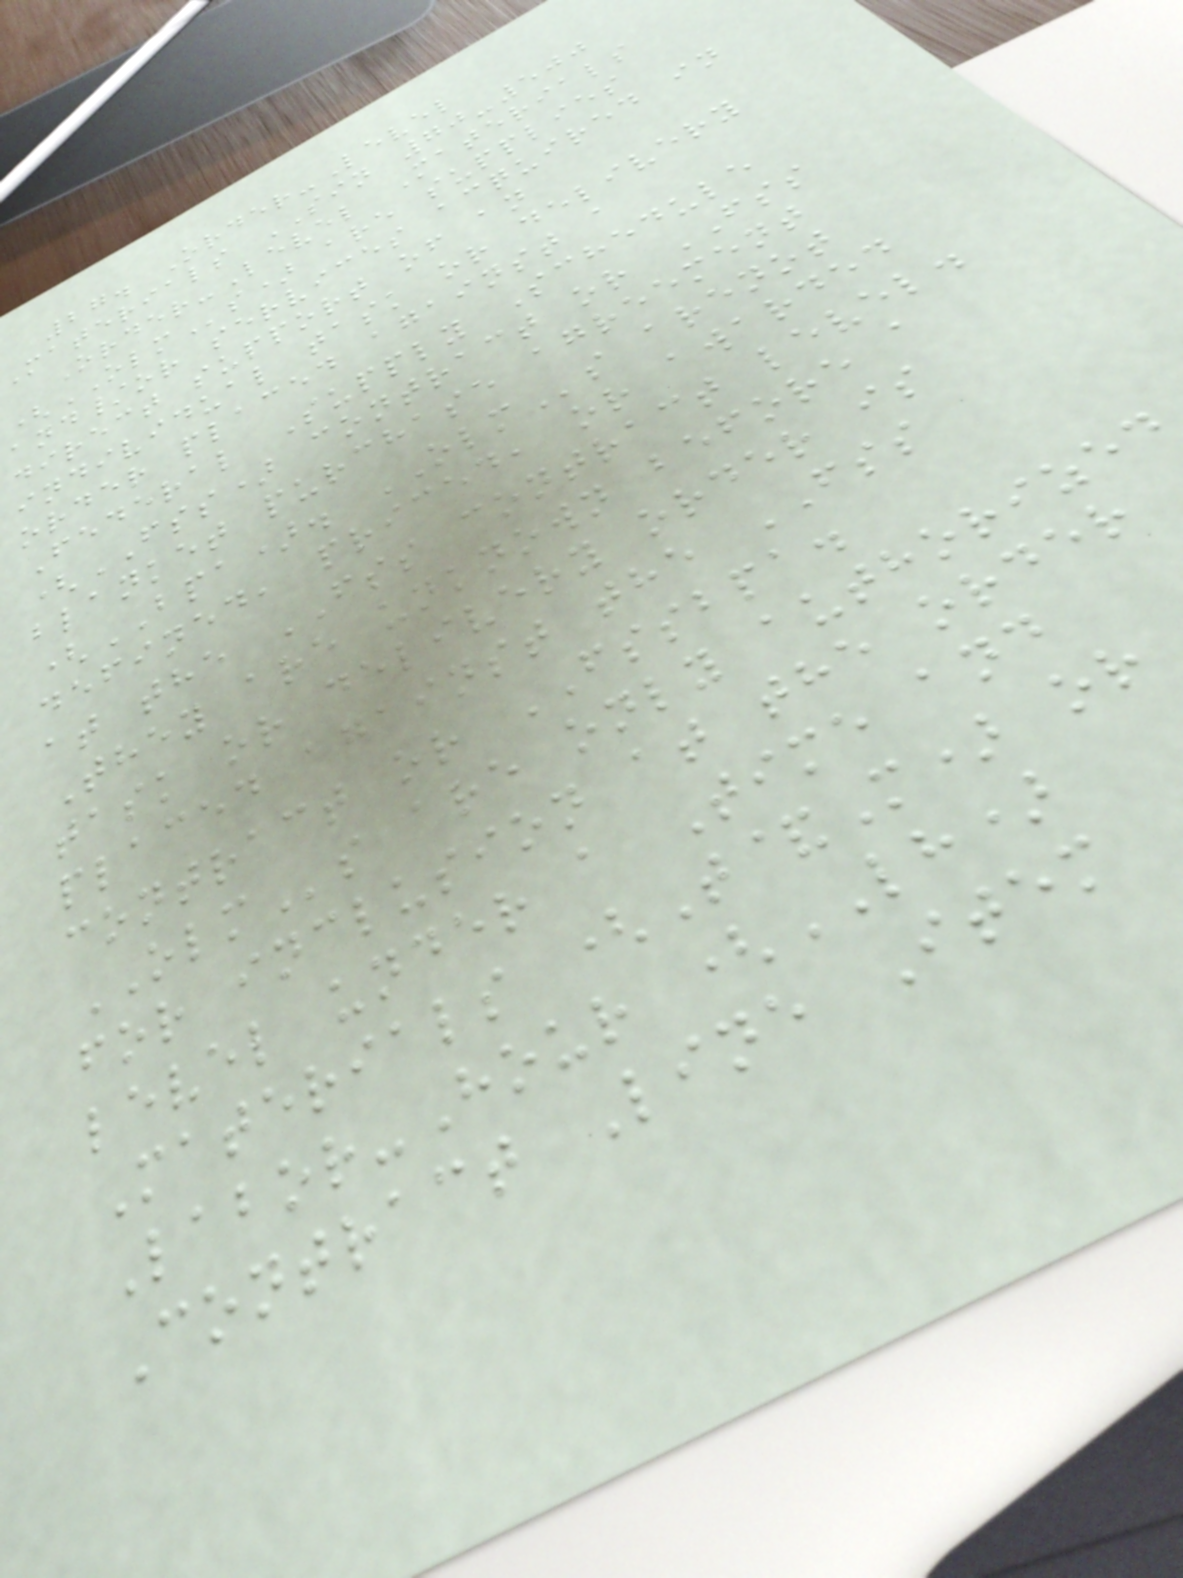27. Order-Level
Materials SIN 70-500
Order-Level Materials
(OLMs) are supplies
and/or services acquired in
direct support of an
individual task or delivery
order placed against a
Federal Supply Schedule
(FSS) contract or FSS
blanket purchase agreement
(BPA). OLMs arenot
defined, priced, or awarded
at the FSS contract level.
They are unknown before a
task or delivery order is
placed against the FSS
contract or FSSBPA.
OLMs are only authorized
for inclusion at the order
level under a Time and
Materials (T&M) or
Labor-Hour (LH)
Contract Line Item
